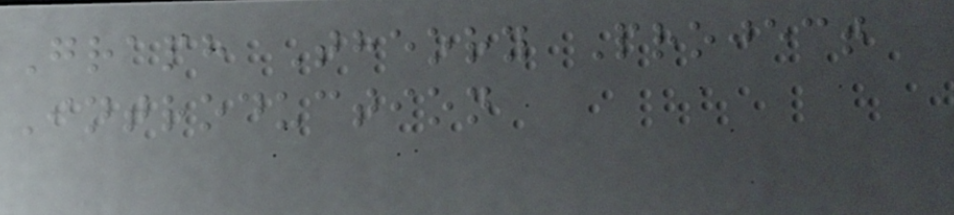Graph Theory Project
Introduction
